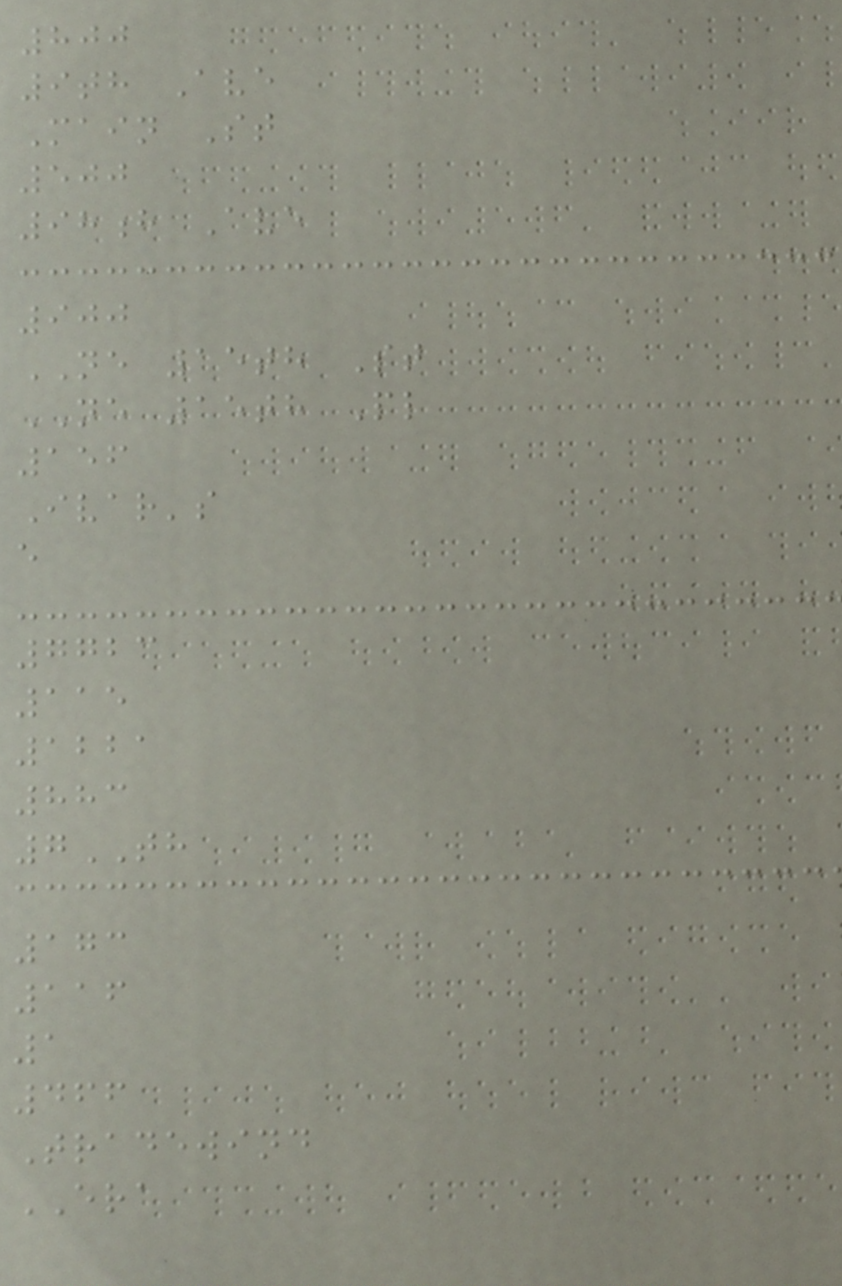800
9th Ave
Main St
500
98h Ave
900
NE 15th St
NE 15th Pl
156
Ivar's
e
7723
115
1221
883
7TH
173
116
1
466
Tradewind
ERA
